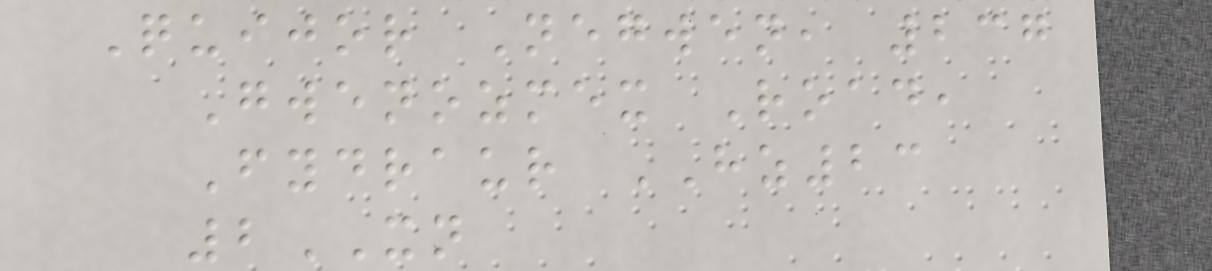Quijor Negwen, 237
Gwenozmex Road,
Fydraur HZ23
2XN
